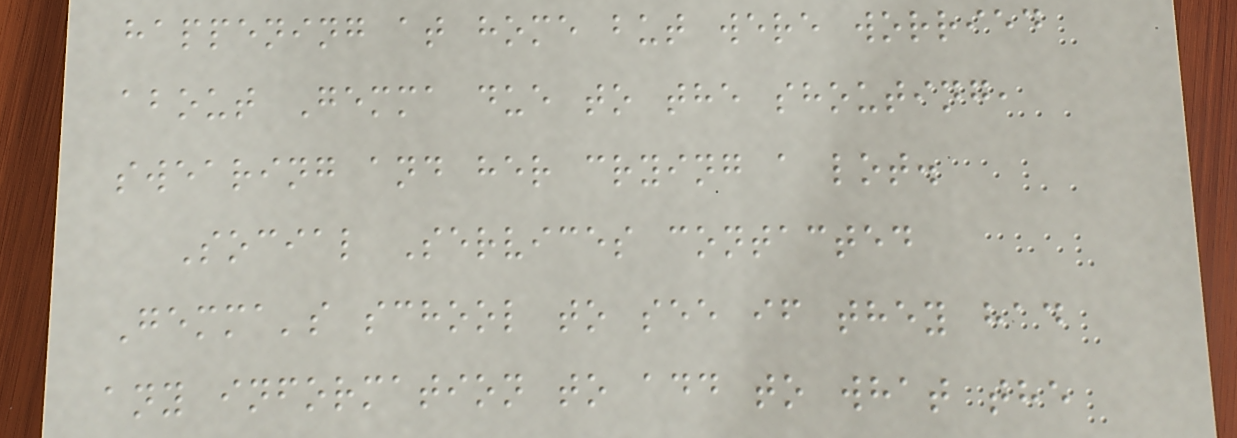happening at home but were worried
about Gemma due to the shouting,
swearing and her crying a lot.
Social Services contacted
Gemma's school to see if they had
any information to add to what the
